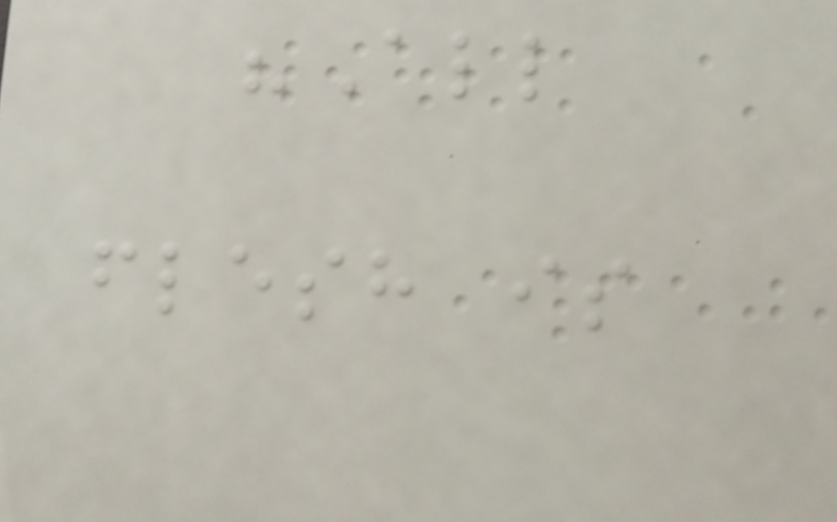"All
flesh is
